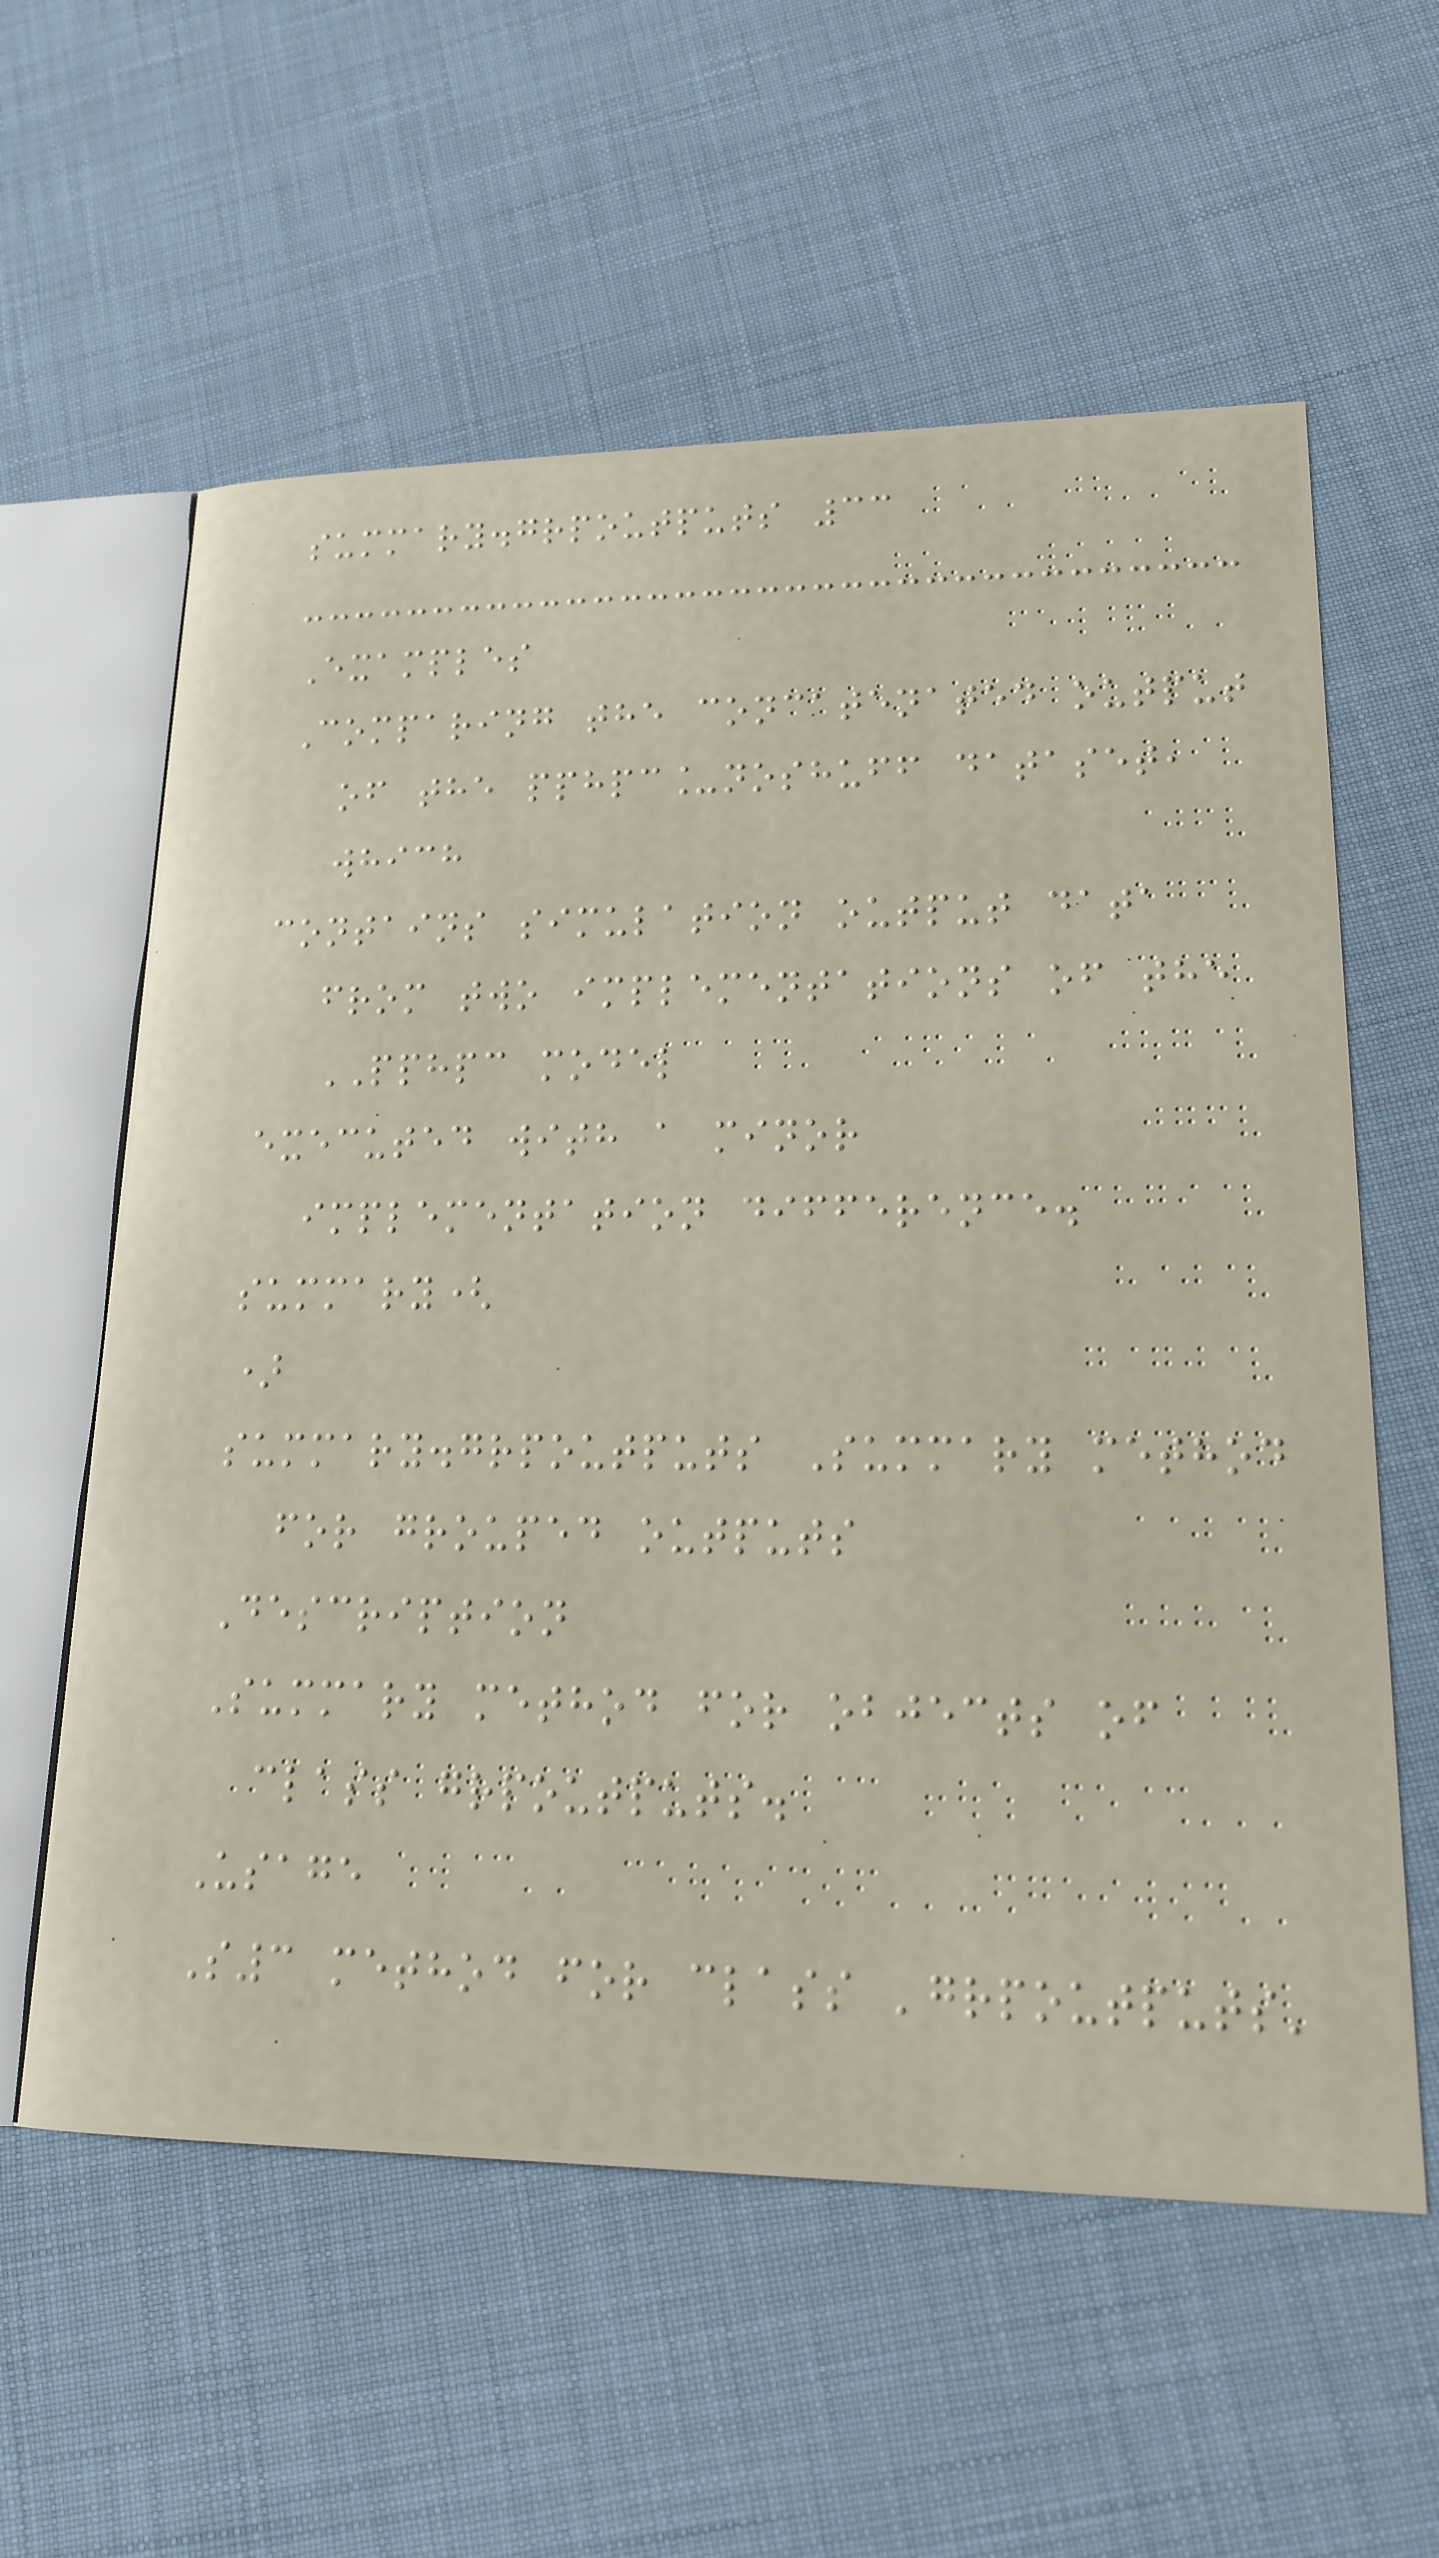summary.grpoutputs 33
Examples
Comparing the concatenated output
of the pphpc_noshuff dataset,
which
contains simulation output data
from two implementations of the
PPHPC model
executed with a minor
implementation difference.
summary(
)
summary.grpoutputs Summary method
for grouped outputs
Description
Summary method for objects of
class grpoutputs.
Usage
S3 method for class 'grpoutputs'
